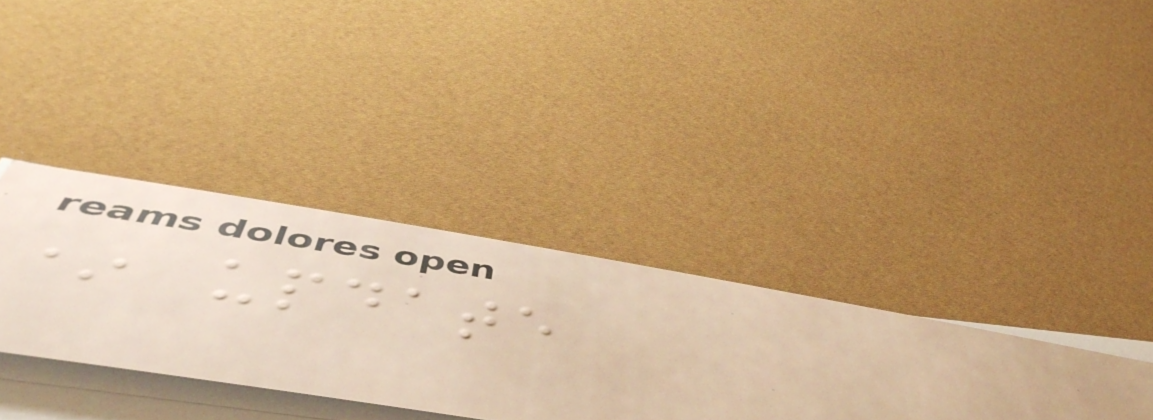* update
